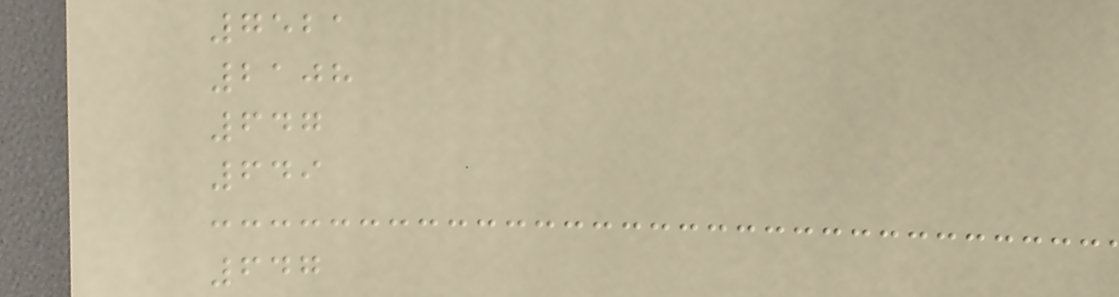7521
2108
647
649
647
